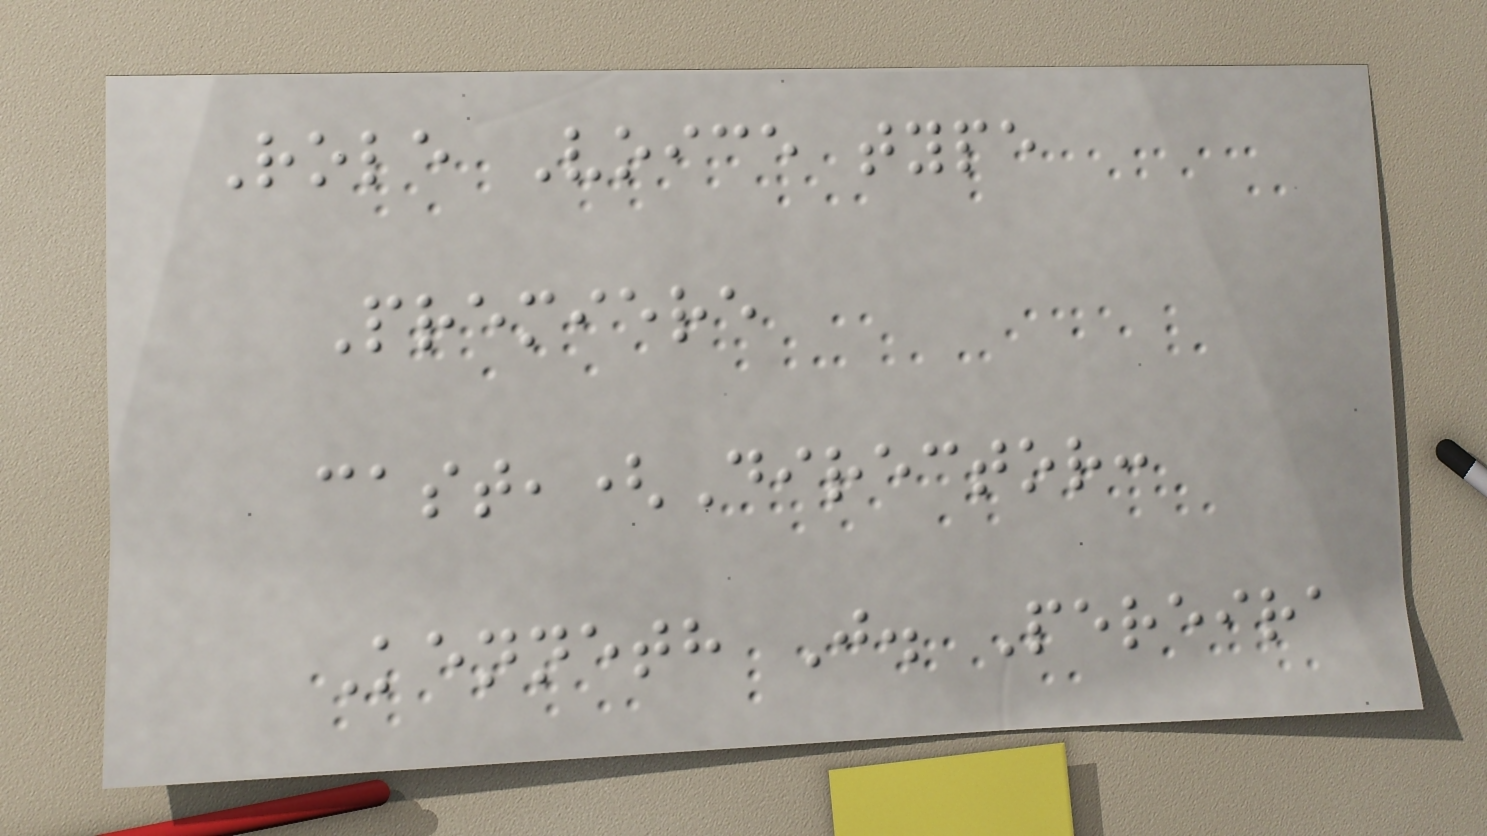Role Voice type
Premiere
cast,(Director:
Kenneth J. Pereira
